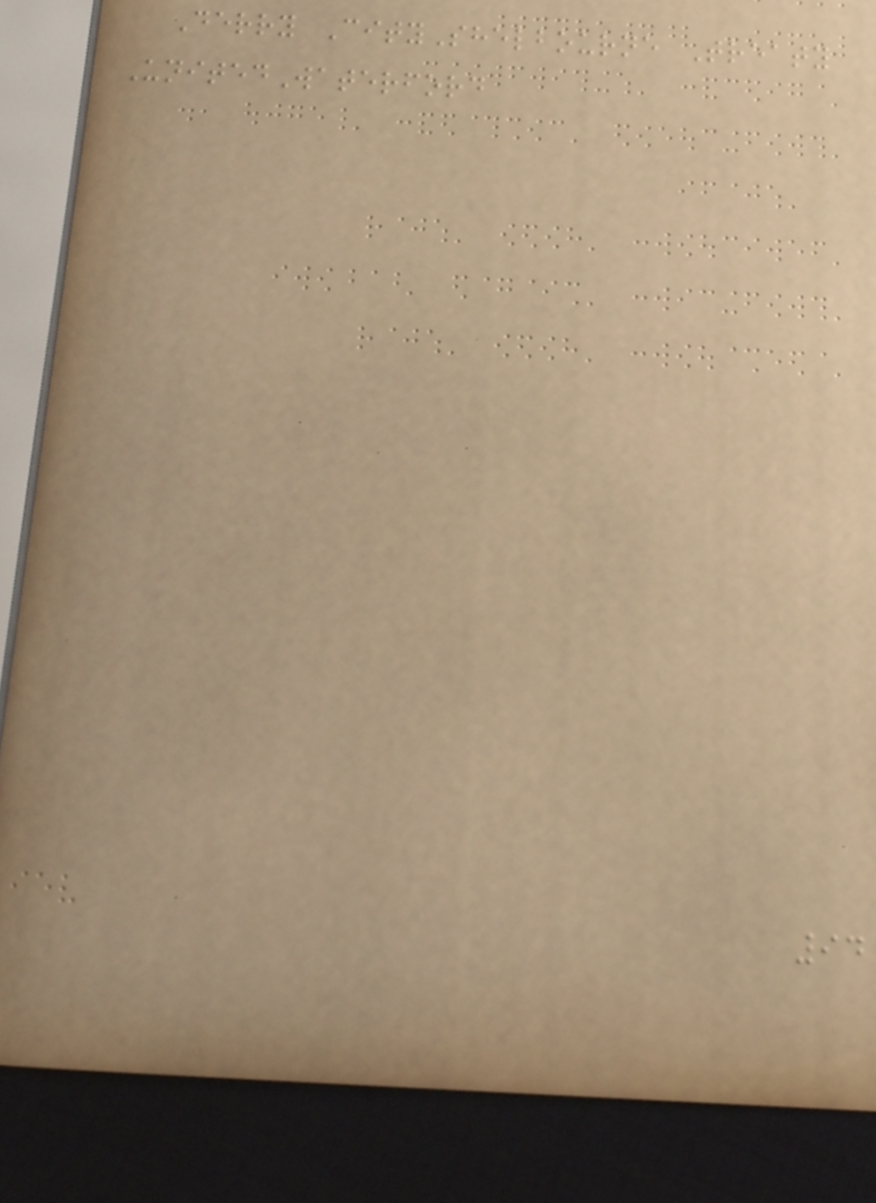Derry CityShelbourne Treaty
UnitedWaterford
94
